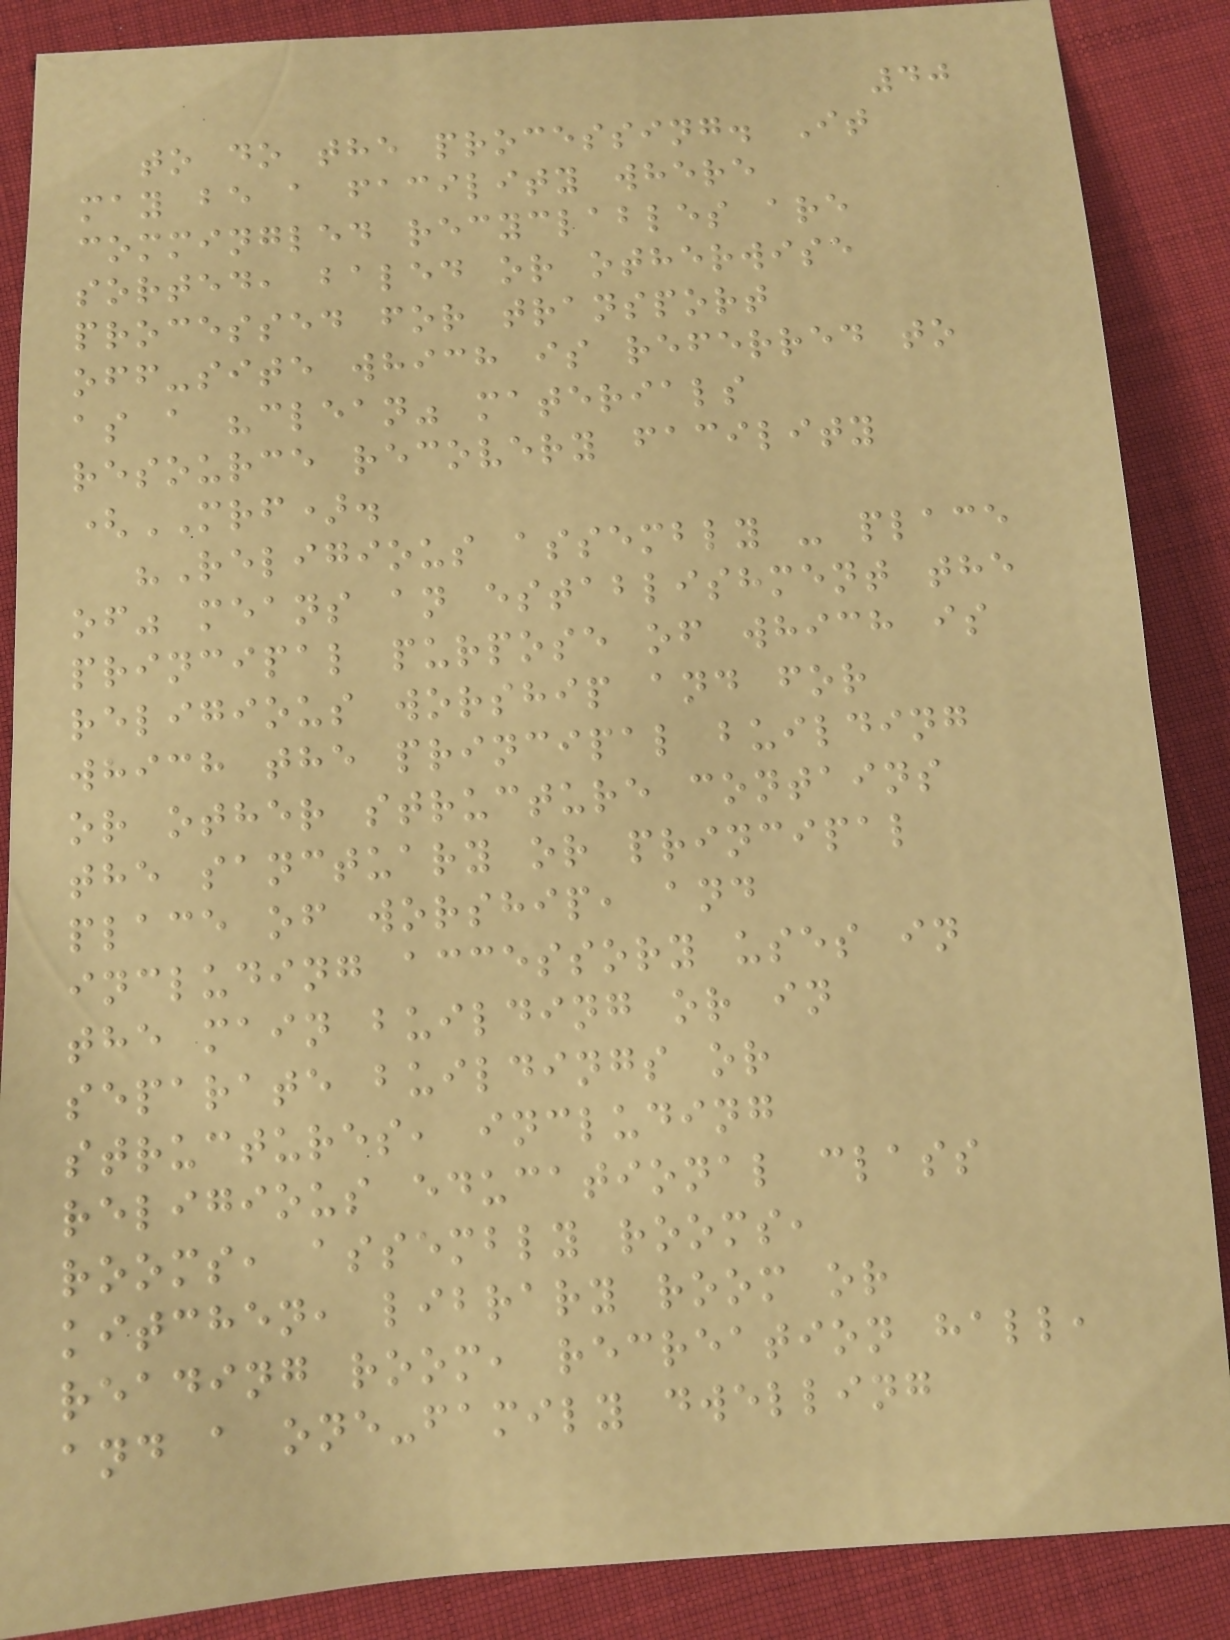40
to do the processing. It
may be a facility where
commingled recyclables are
sorted, baled or otherwise
processed for transport
off-site which is referred to
as a "clean" materials
resource recovery facility
(MRF).
"Religious assembly - place
of" means an establishment the
principal purpose of which is
religious worship and for
which the principal building
or other structure contains
the sanctuary or principal
place of worship, and
including accessory uses in
the main building or in
separate buildings or
structures, including
religious educational class
rooms, assembly rooms,
kitchen, library room or
reading room, recreation hall,
and a one-family dwelling
